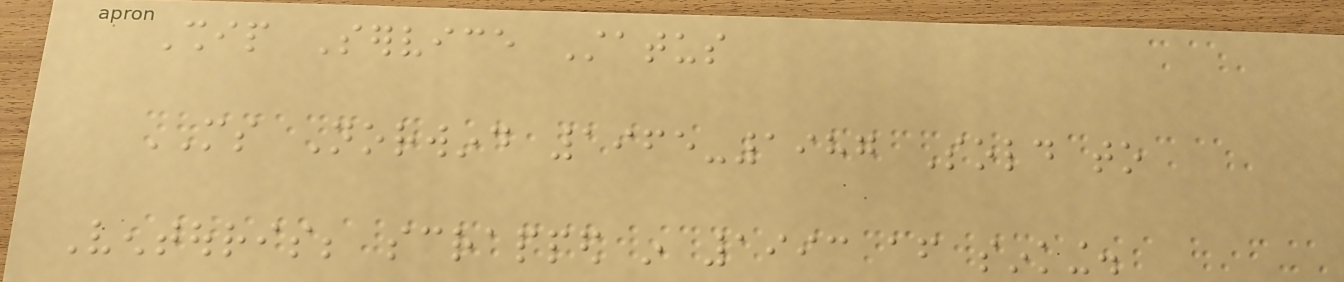Ship Service Status
MS Norwind 1965-1987 Sold to
Ventouris; scrapped in 1993 after sinking.
